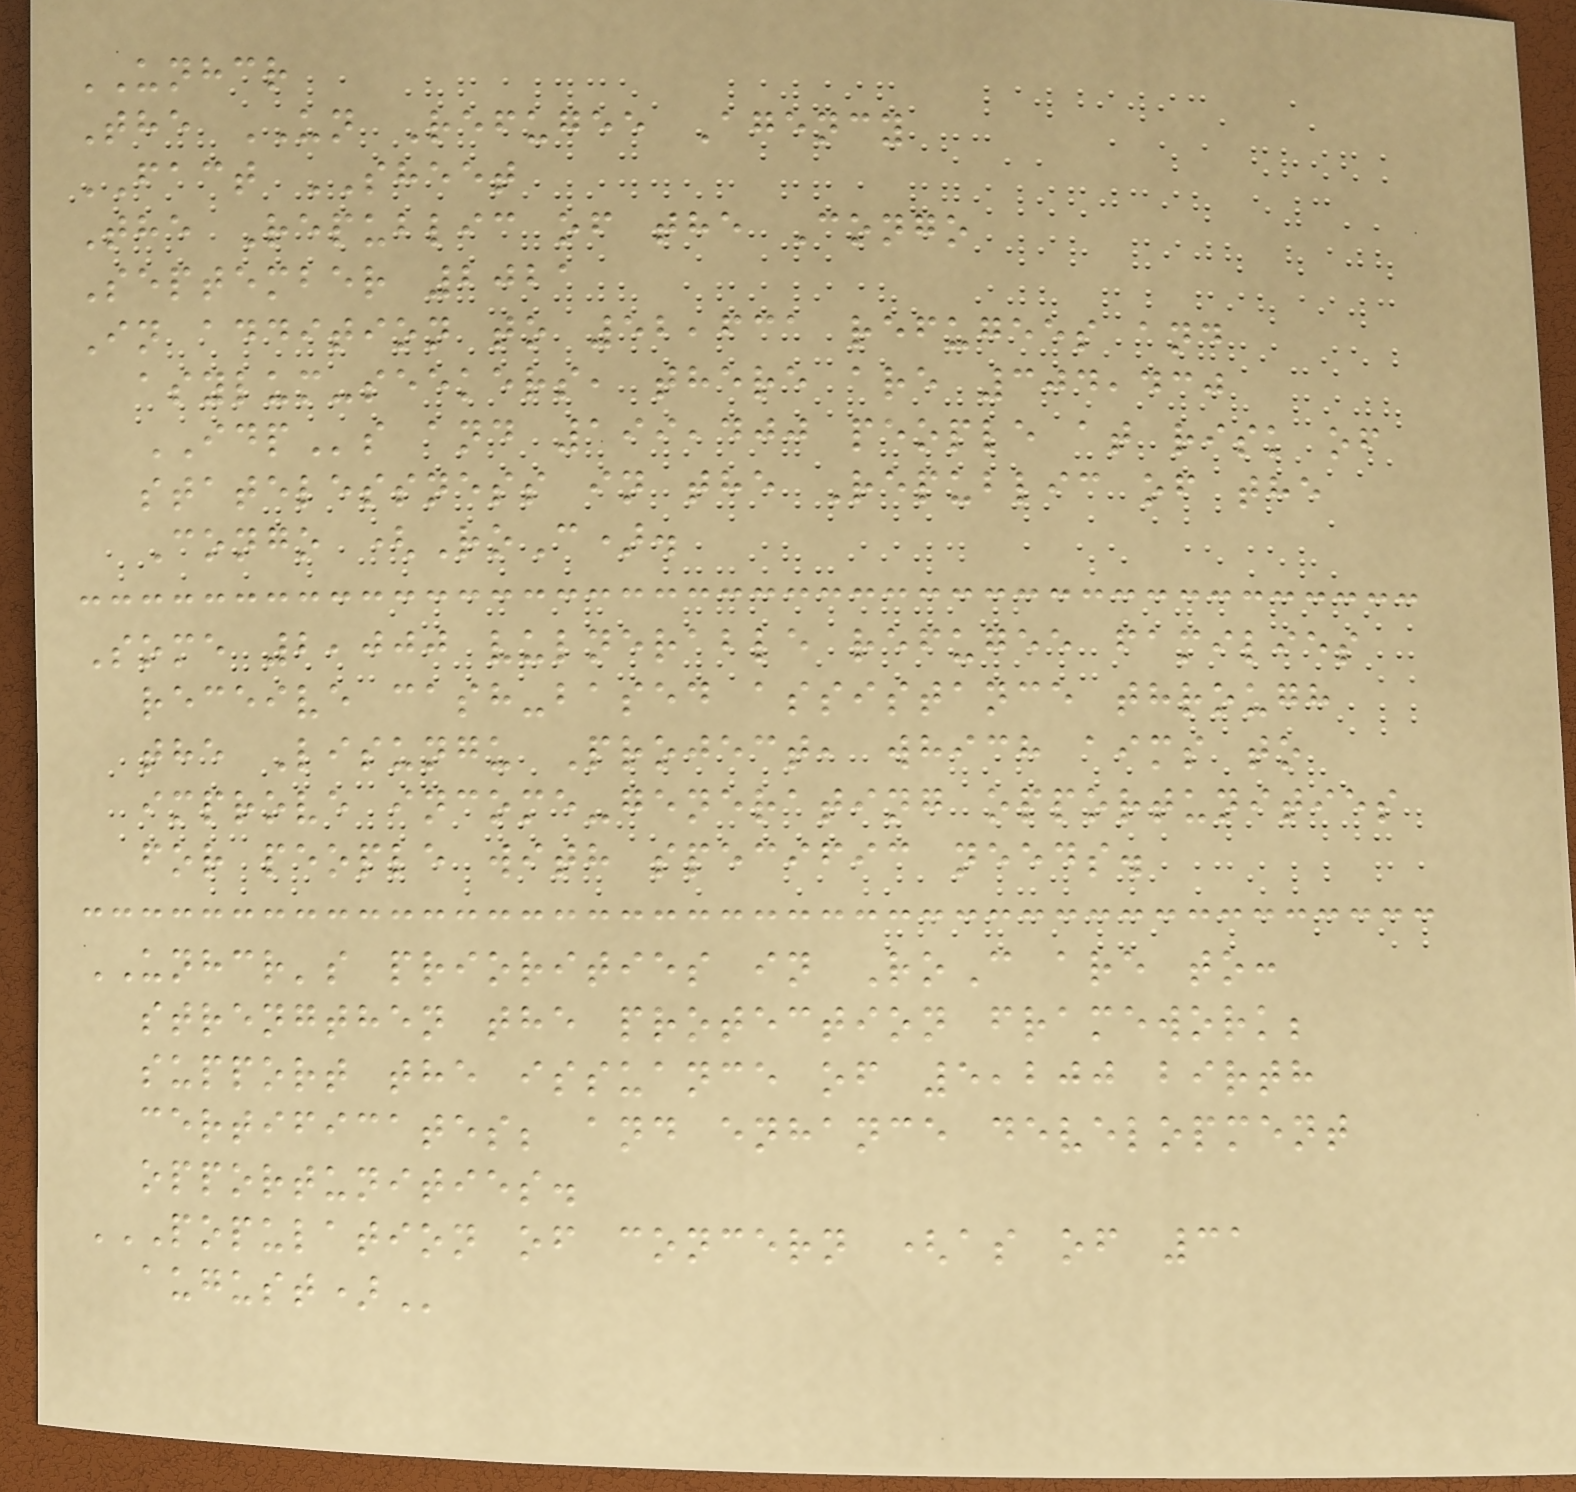UNHCR
The UN Refugee Agency
FACT SHEET
The Republic of the Congo
September 2021
In addition to 52,631 refugees and
asylum-seekers, there are 304,430
IDPs and 199,400 people at risk of
statelessness in the Republic of the
Congo (RoC).
Some 2,000 vulnerable refugee families
receive cash-based assistance through
the Lisungu Project, which aims to
improve income-generating opportunities
for people with specific needs.
UNHCR's priorities in RoC are to:
strengthen the protection framework;
support the issuance of 5,200 birth
certificates; and enhance development
opportunities.
POPULATION OF CONCERN (AS OF 31
AUGUST)
